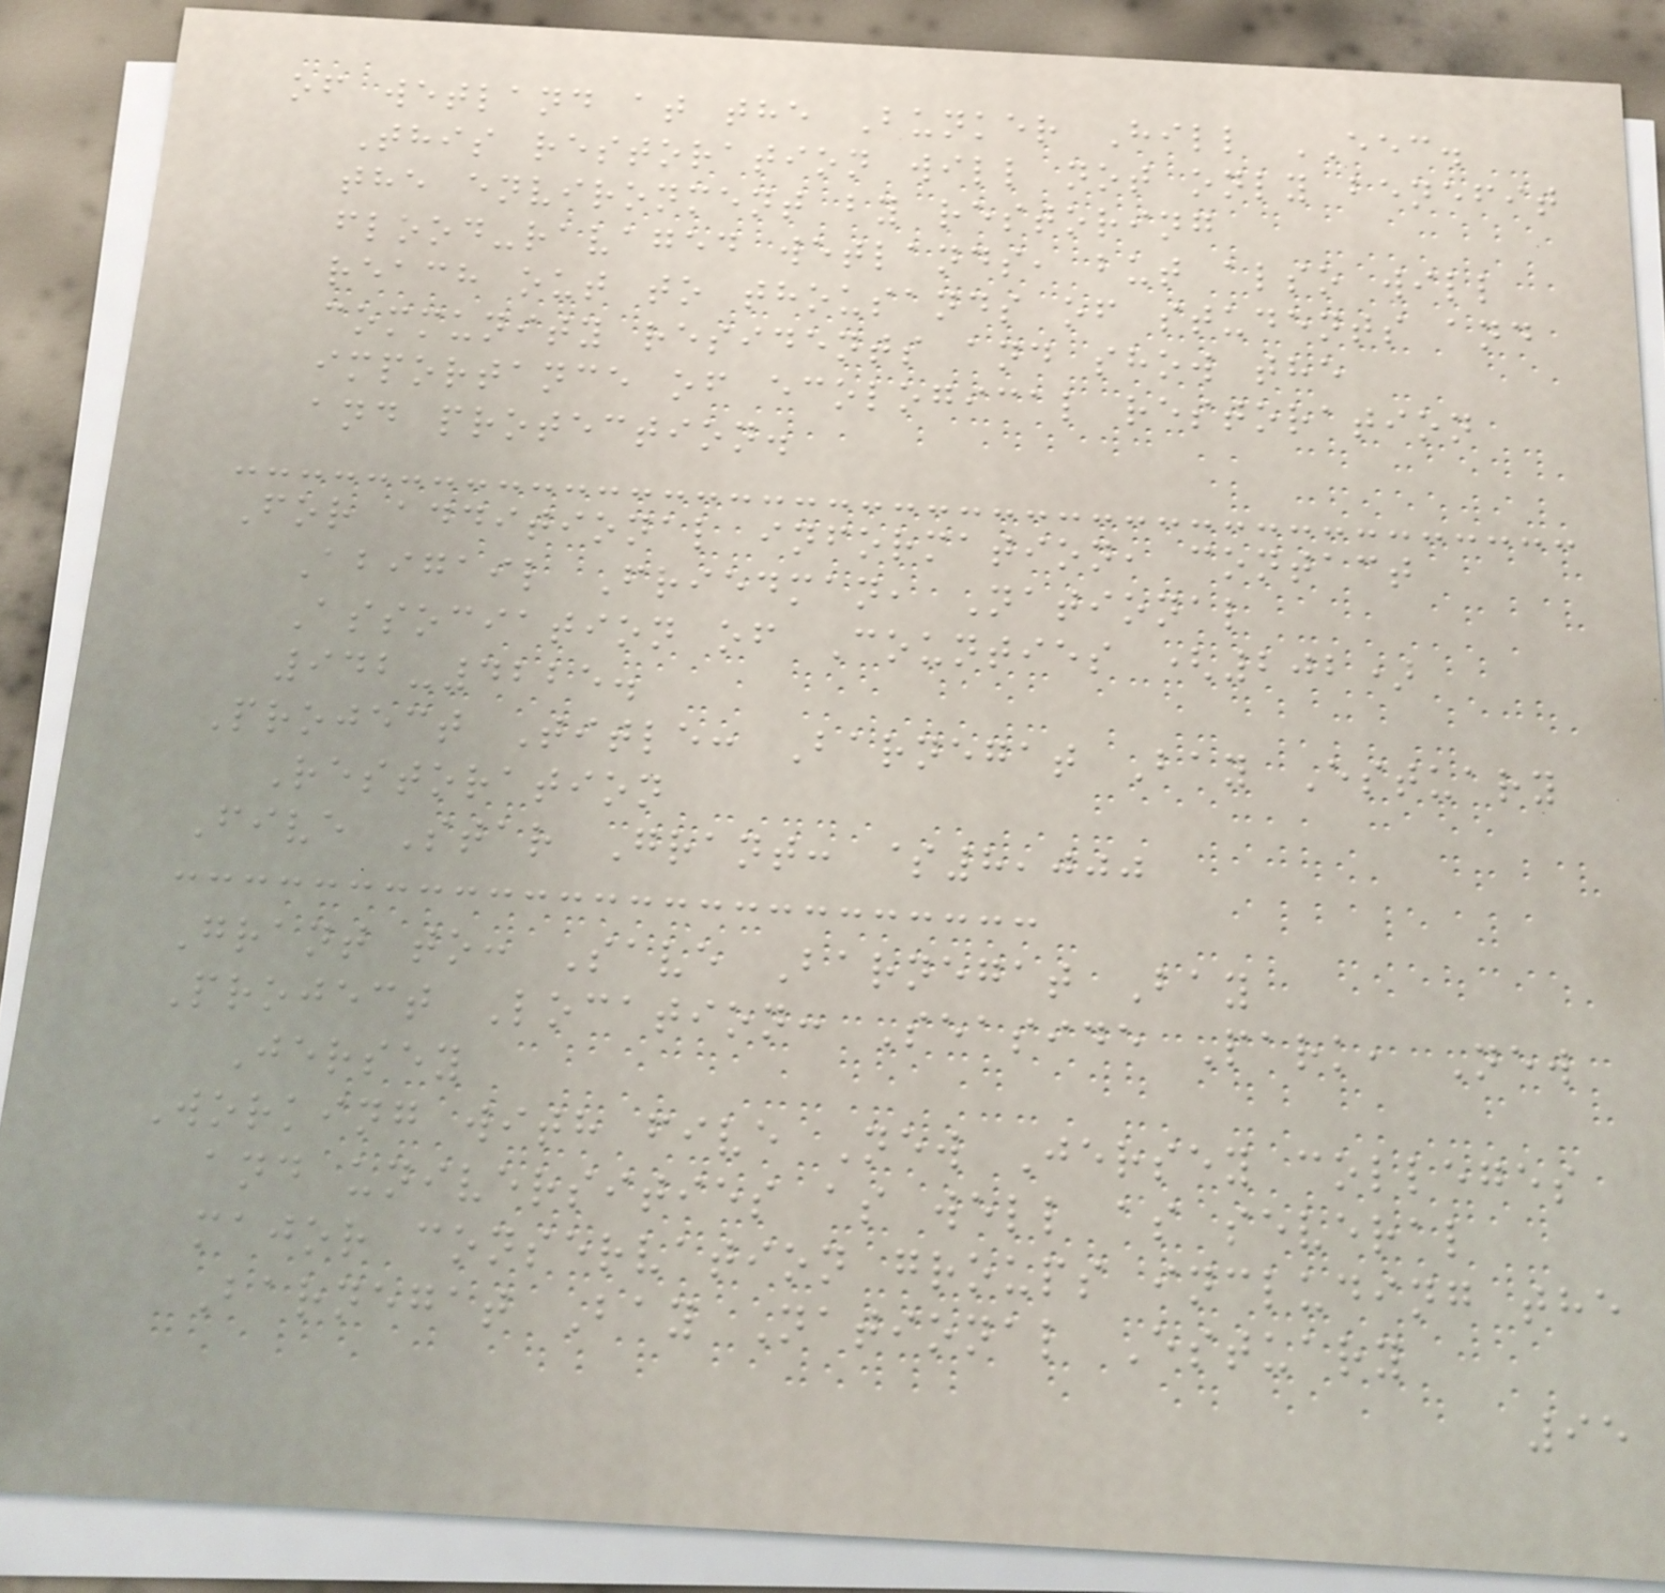of wetland at the Bunker Hill EEC.
This restoration will not only benefit
the environment by restoring
flood-ravaged wetlands, but also will
reach out to thousands of students and
community residents and show the
importance of ecological restoration
and protection.
For additional information, contact
Abigail Friedman, National
Association of Counties (202)
942-4225.
Project Title: Barnegat Bay Estuary
Restoration
Five Star Grant: $8,000
Grant to: Save Barnegat Bay
Project Location: Seaside Park, New
Jersey
Working with five New Jersey colleges
and universities as well as several
major conservation groups including the
Barnegat Bay National Estuary
95
